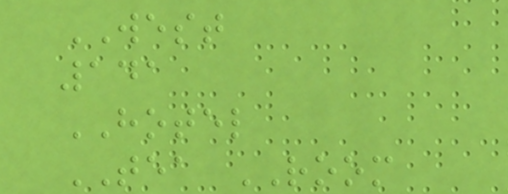WEST
141
HOTEL
TEA ROOM
